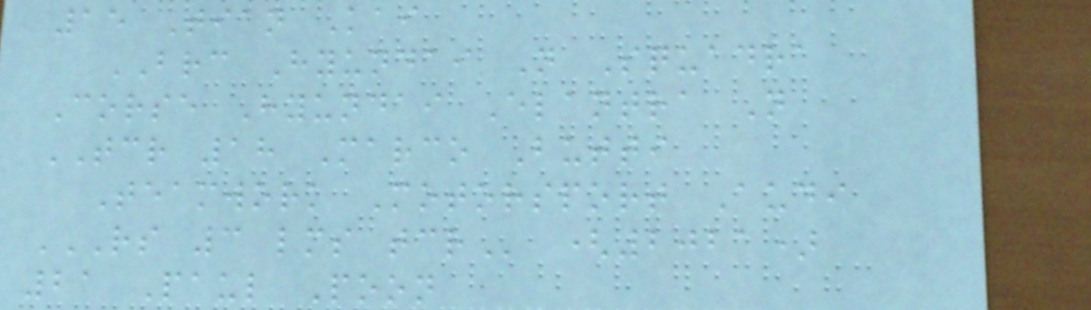15 Tian Kai
BRC Hyundai N Squadra
Corse Hyundai Elantra N
TCR 18 Marco Butti
Teamwork Motorsport Audi
RS 3 LMS TCR (2021)
21 Paul Poon
